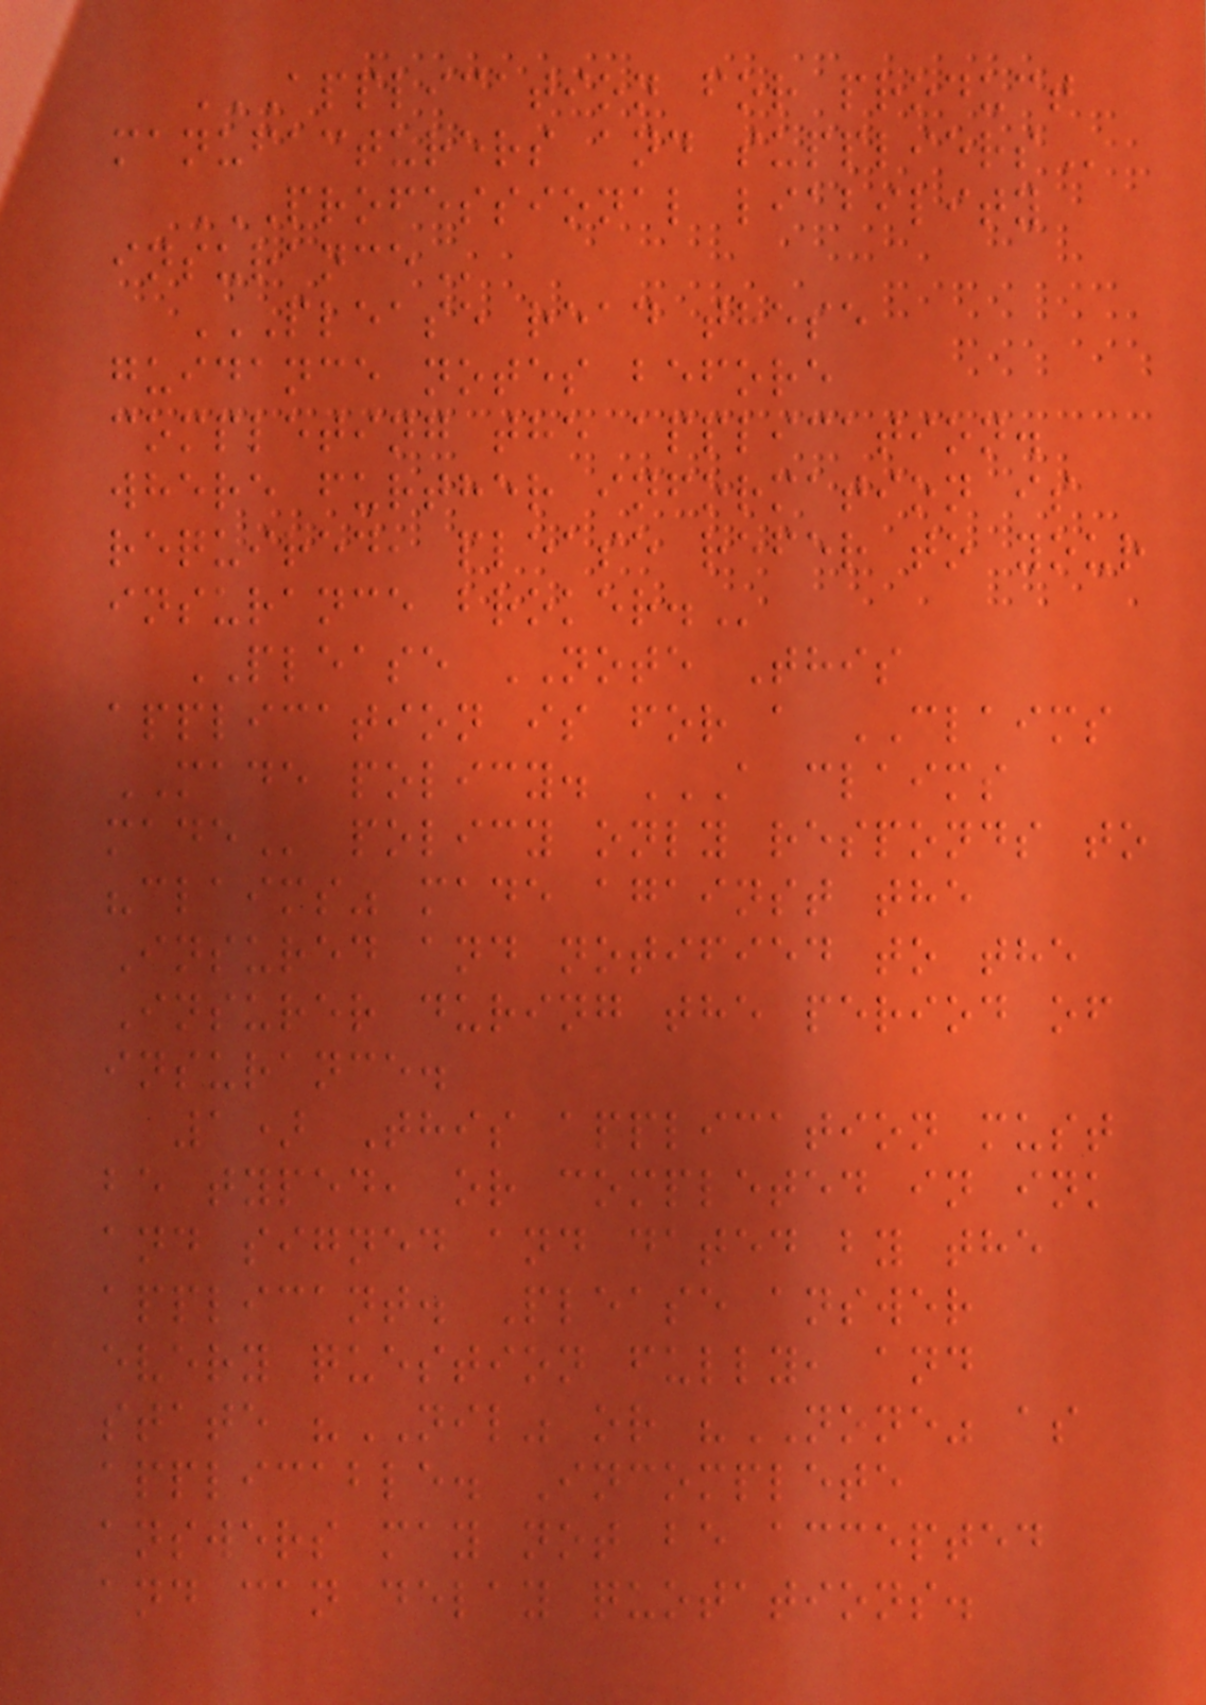APPLICATION FOR PRODUCT
MANUFACTURERS AND SUPPLIERS
PROFESSIONAL LIABILITY
INSURANCE
PLEASE READ THESE
GUIDANCE NOTES BEFORE
COMPLETING THE APPLICATION.
WHERE FURTHER INFORMATION IS
REQUIRED, PLEASE REFER TO YOUR
INSURANCE BROKER.
PLEASE NOTE This
application is for a CLAIMS
MADE policy. A CLAIMS
MADE policy only responds to
"claims" made against the
Insured and notified to the
Insurer during the period of
insurance.
1) This application must
be typed, or completed in ink
and signed and dated by the
applicant. Please answer
every question fully, and
state "NIL" or "NONE" as
applicable. Incomplete
answers may not be accepted
and can delay quotations.
